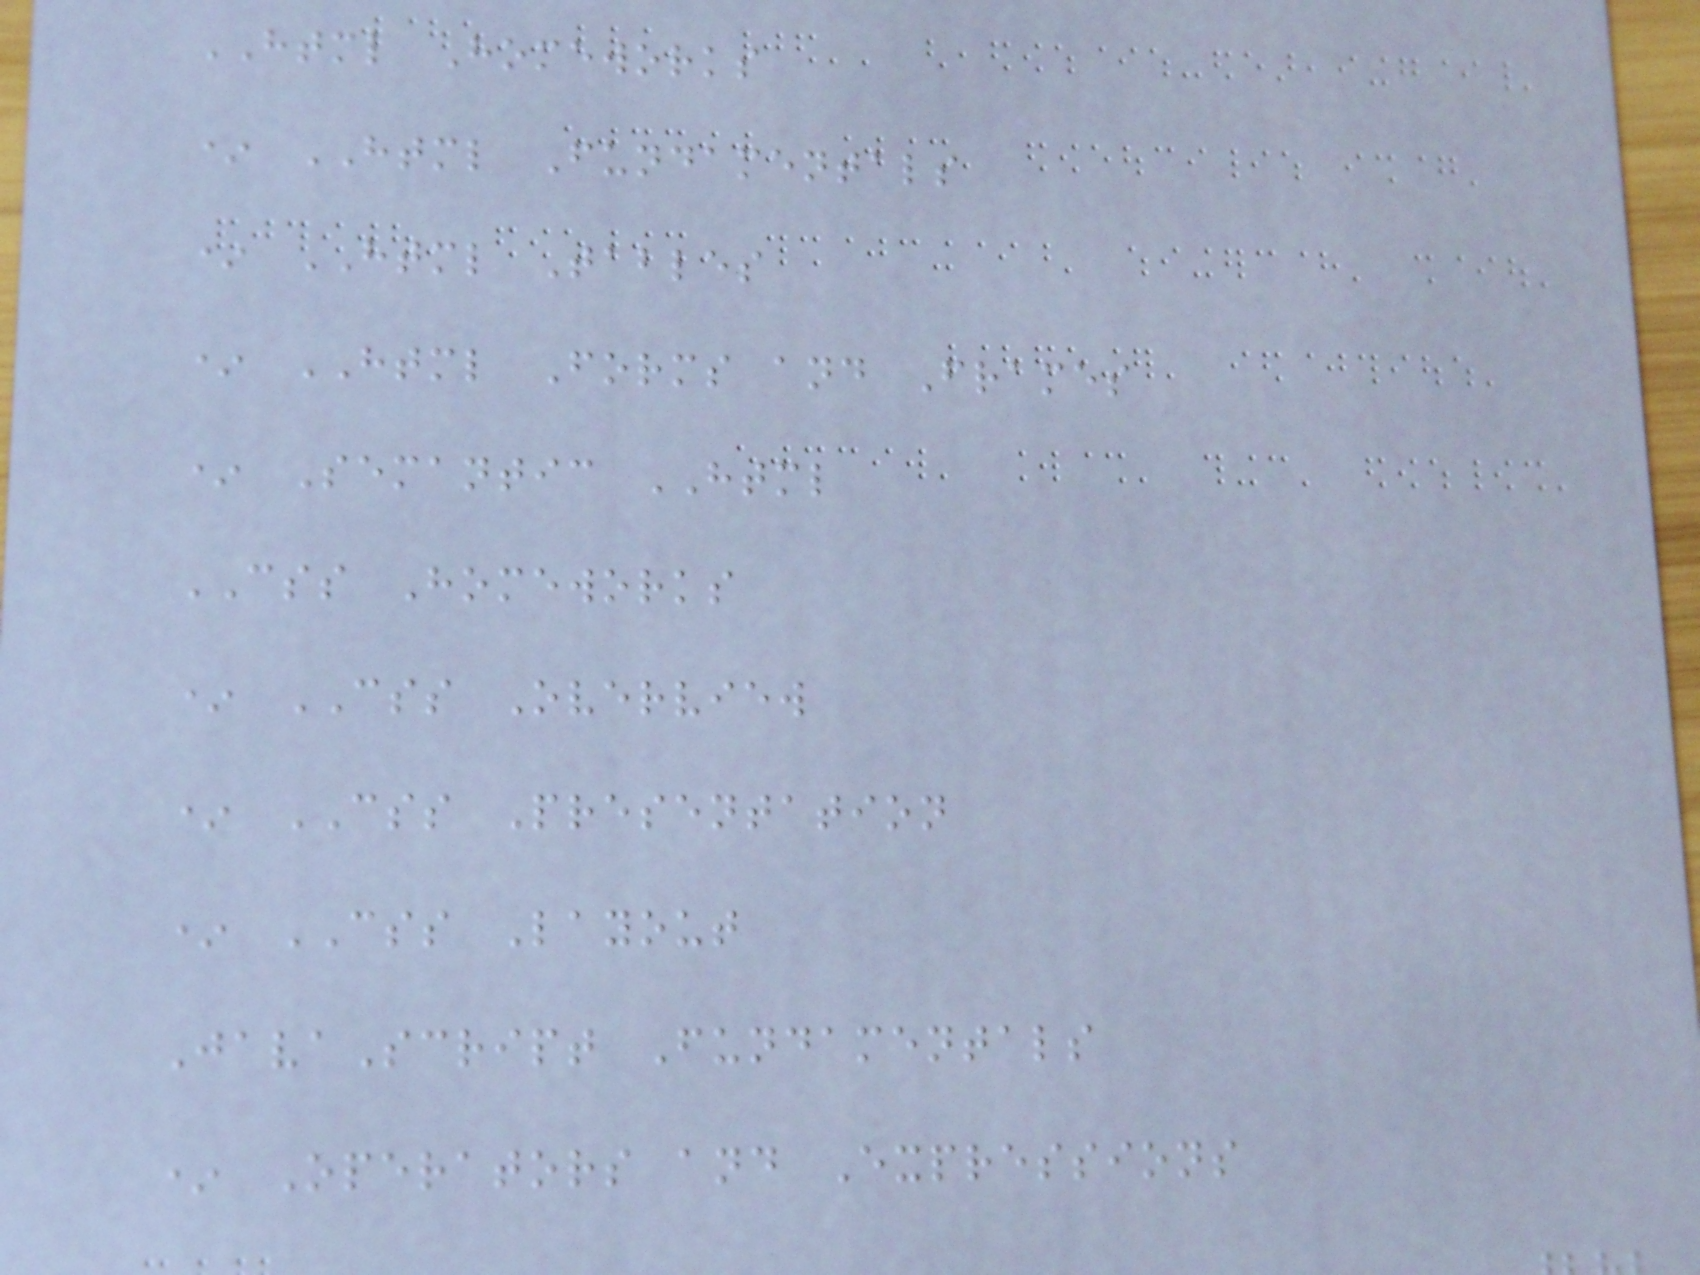HTML Homeworks
* HTML Fundamentals
* HTML Tables
* HTML Forms and Frames
* Semantic HTML
CSS Homeworks
* CSS Overview
* CSS Presentation
* CSS Layout
JavaScript Fundamentals
* Operators and Expressions
